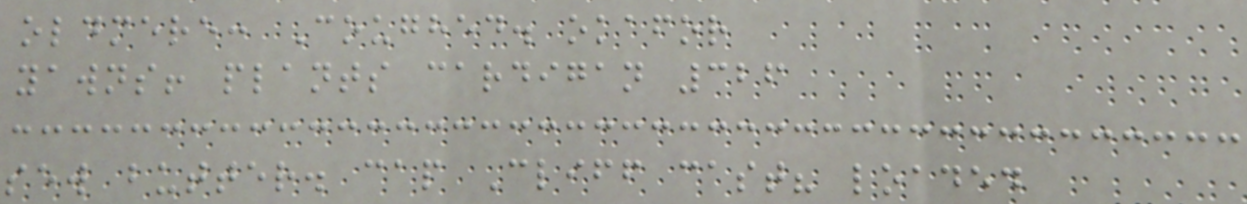oldmere: Coughed. okafor
yawns! plants cardigan 326
sew butter. cap Cliff cast? loaded
